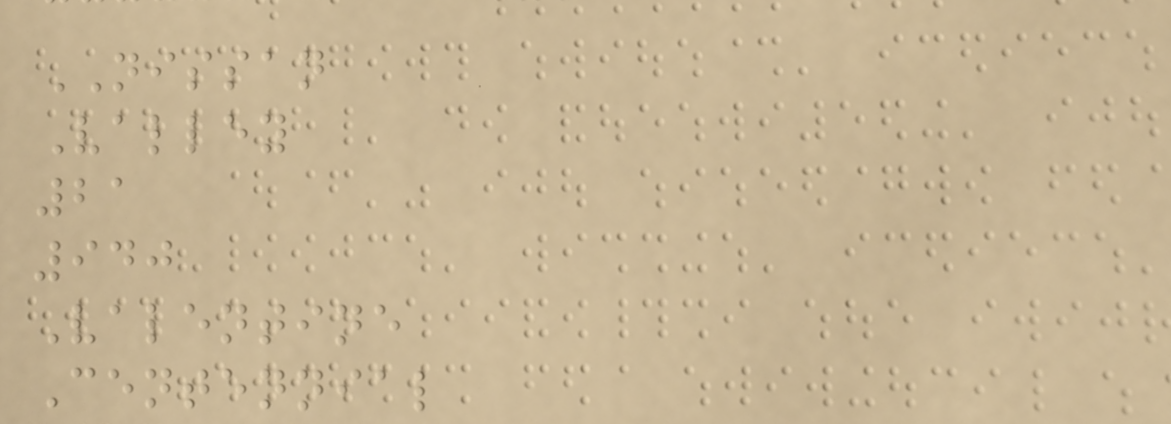NISSAN
Valley
21
940
Valentine
Centennial
